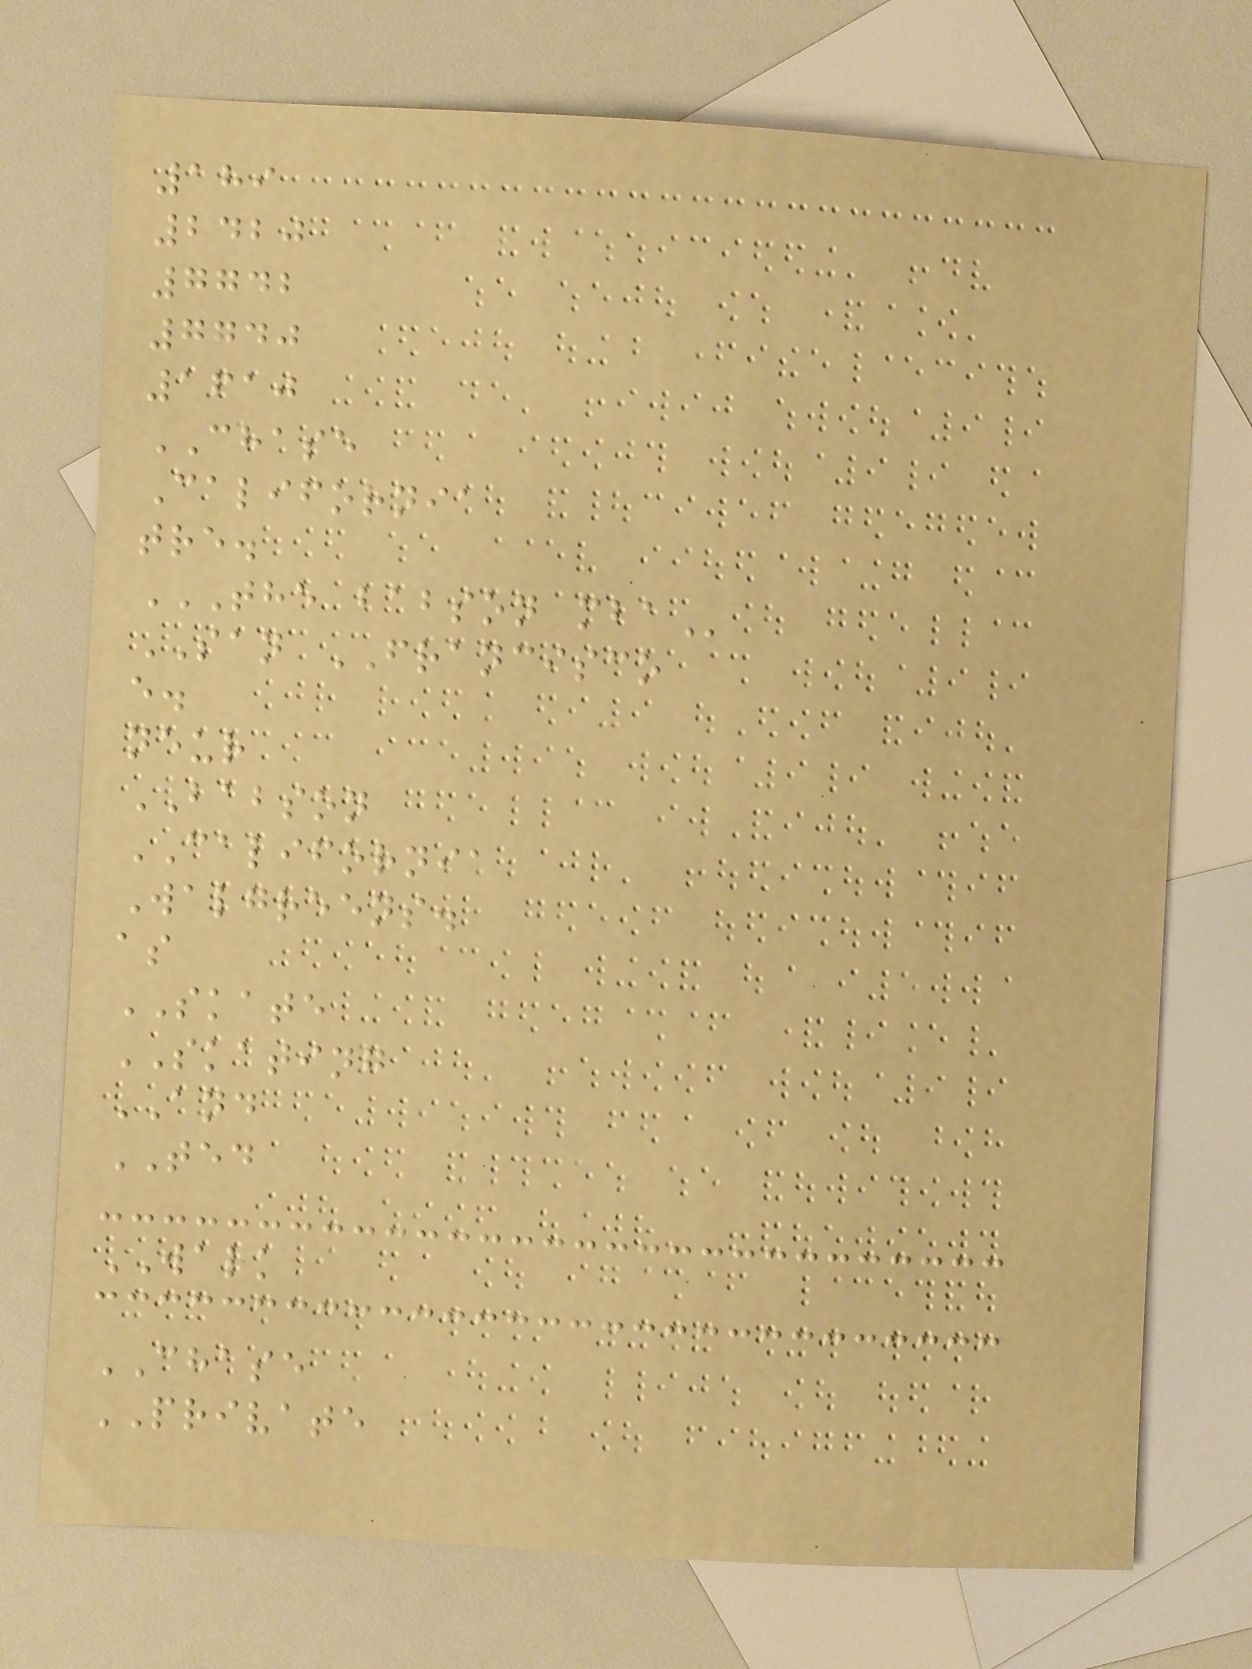189
2420
7742
7740
1610
CHASE
California
tre.
THE BABSON MBA
SAN FRANCISCO
e.
neur
BABSON
CALIFORNIA
Walgreens.
as
SKATE
SKATING
AND
TED
WALK
CHASE
PRIVATE
